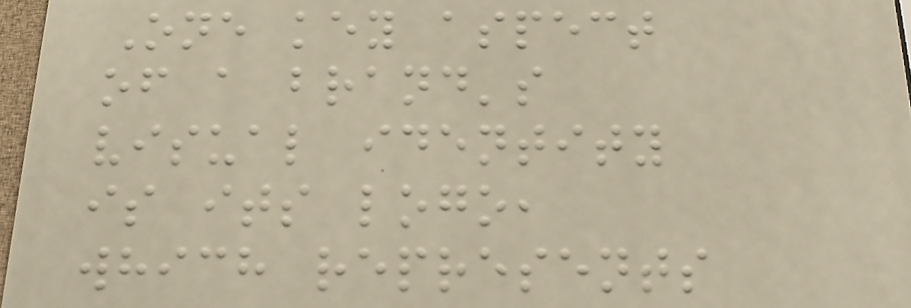One key aspect
of a brand's
visual identity
is its logo,
which represents
